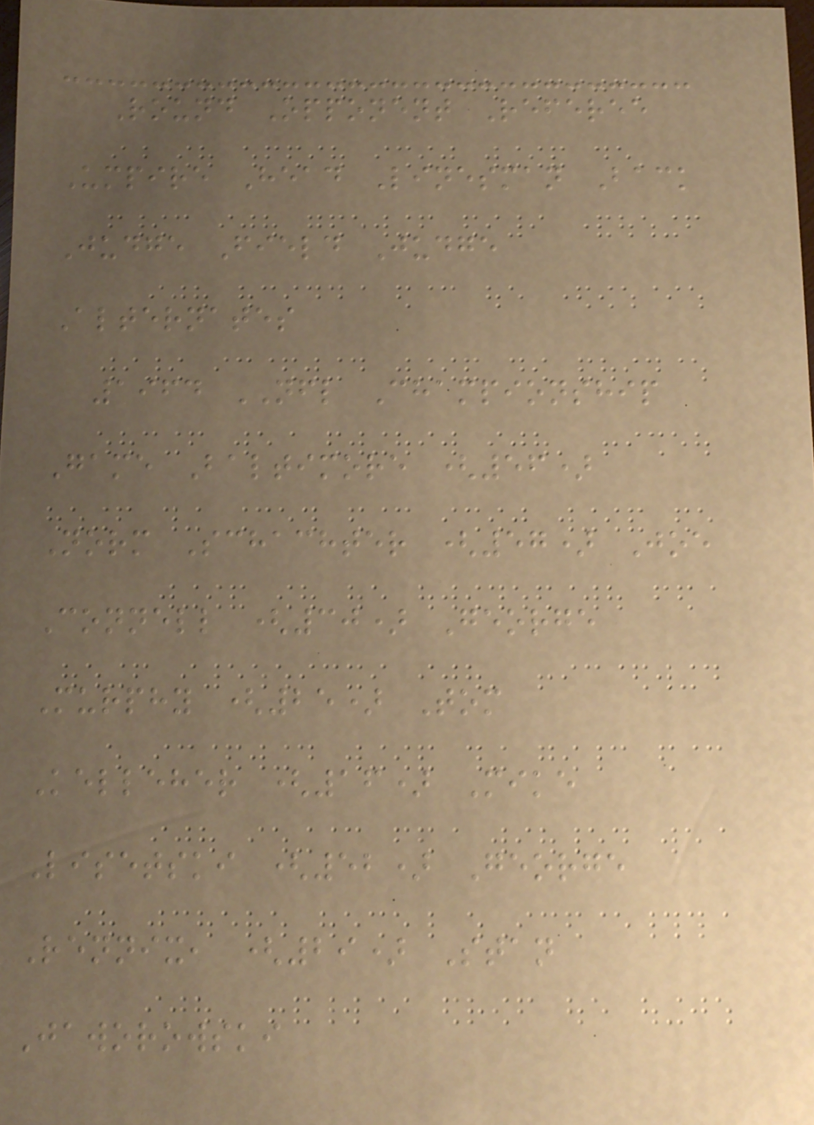Round Opponent Referee
Umpire Head Linesman Back
Judge Field Judge
Alternates
1964 NFL Championship
Game Baltimore (56)
Norm Schachter (57) Joe
Connell (30) George
Murphy (25) Tom
Kelleher (16) Mike
Lisetski (52) George
Rennix, (29) Stan
Jaworowski
